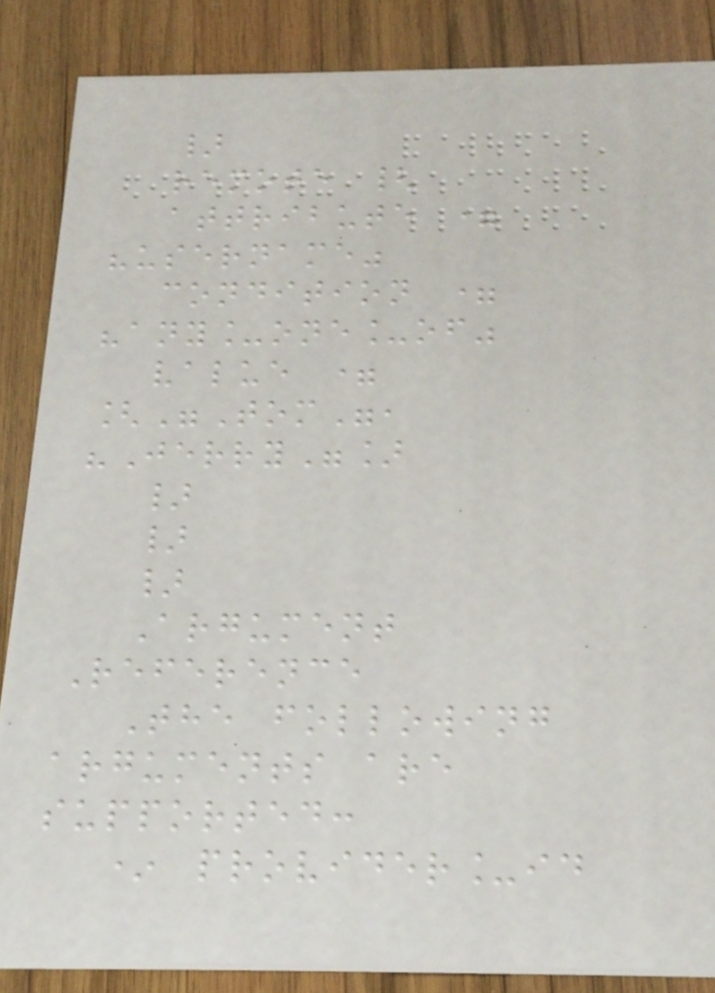}
remote {
attribute =
"username"
condition =
"any_one_of"
value =
["Tom",
"Jerry"]
}
}
}
Argument
Reference
The following
arguments are
supported:
* provider_id
